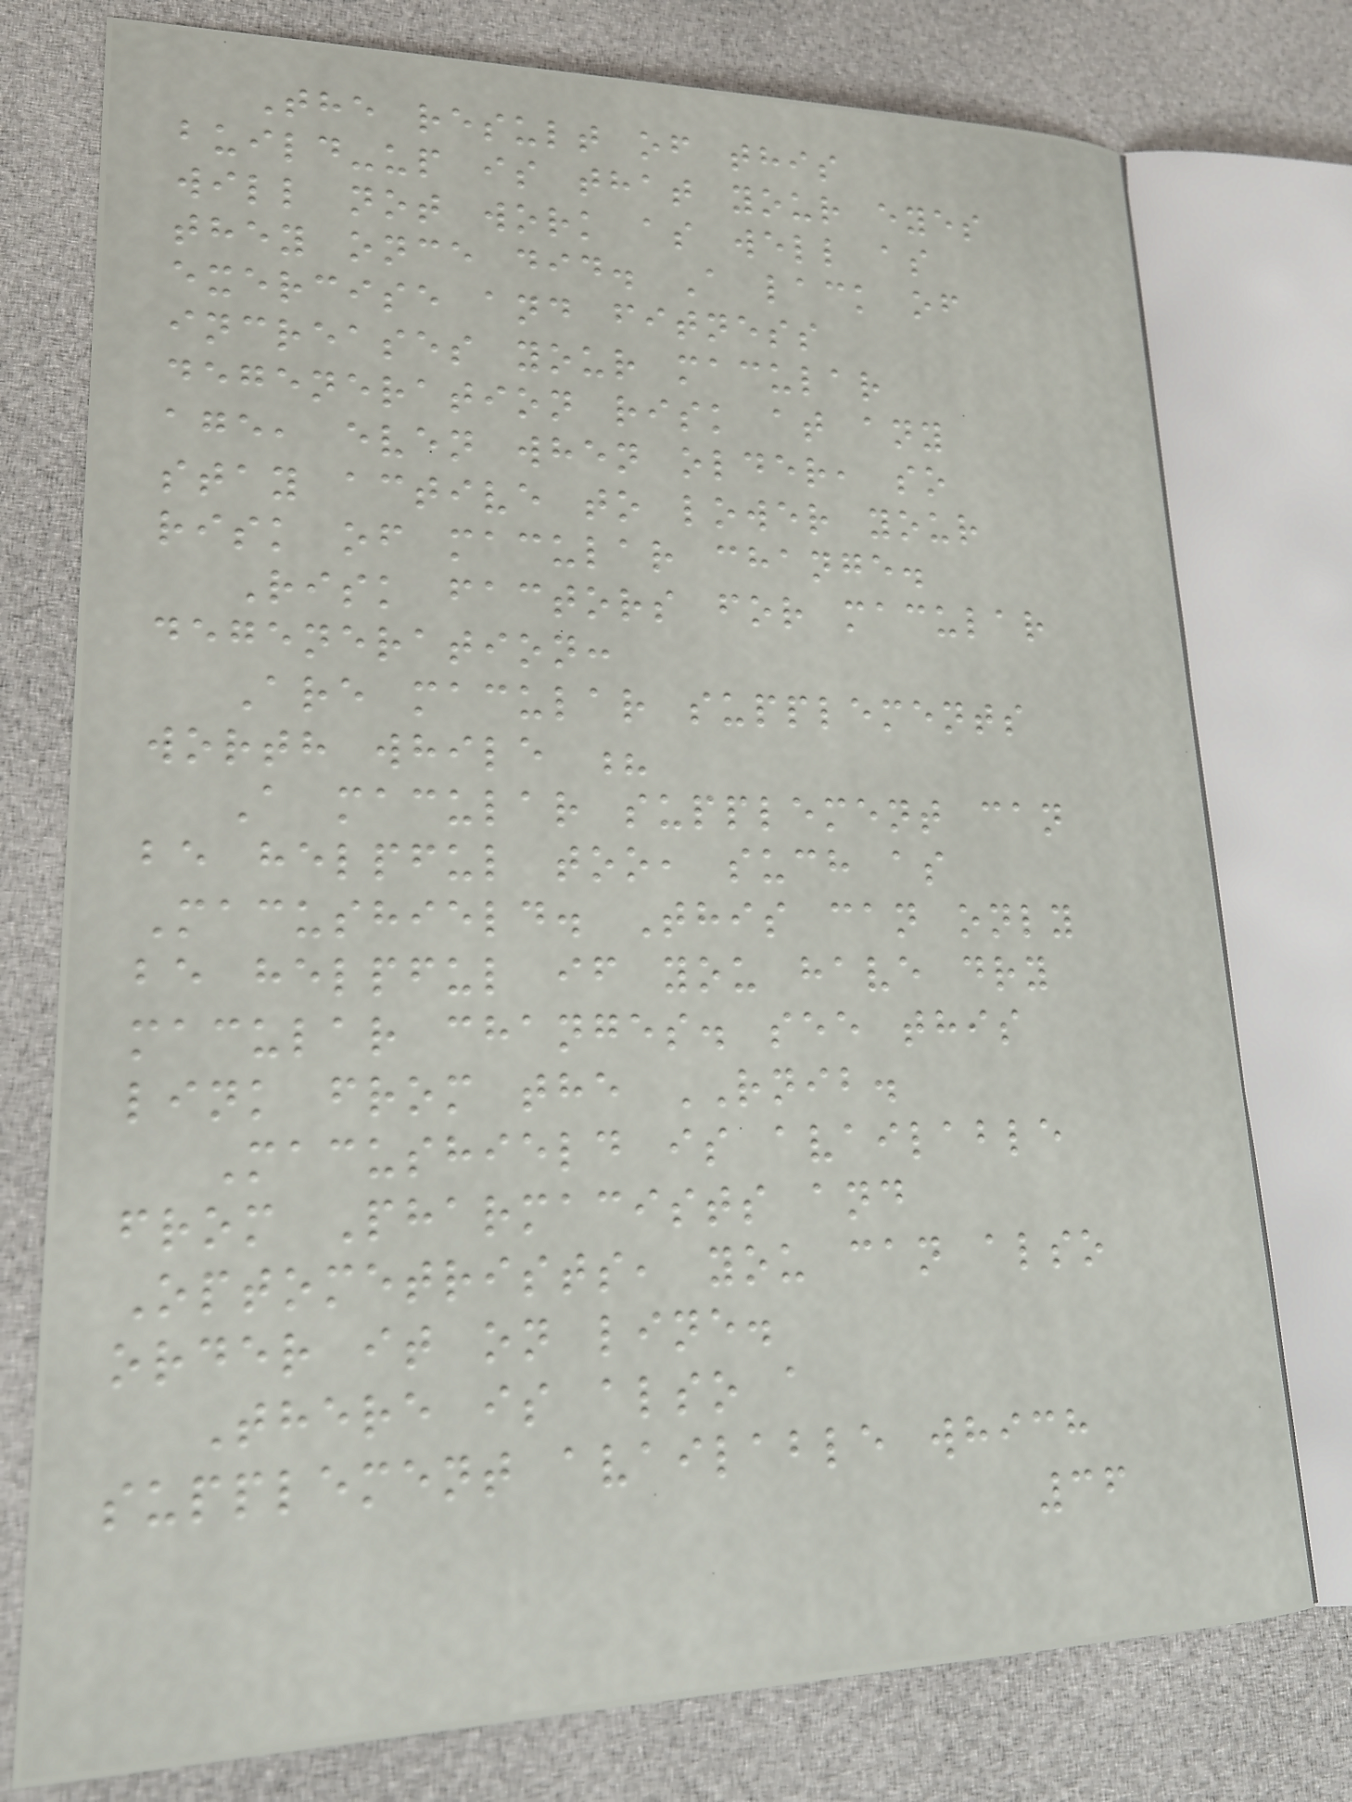The result of this
build-up is that your eyes
will not work as well as
they once did. A lack of
exercise and fitness
increases your macular
degeneration risk at any
age, even when older, so
stay active to lower your
risk of macular change.
Risk factors for macular
degeneration:
Are macular supplements
worth while ?
A macular supplement can
be helpful too, such as
Macushield. This can only
be helpful if you have dry
macular changes. see this
link from the RNIB.
Macushield is available
from Pharmacists and
Optometrists, you can also
order it on line.
There is also a
supplement available which
36
